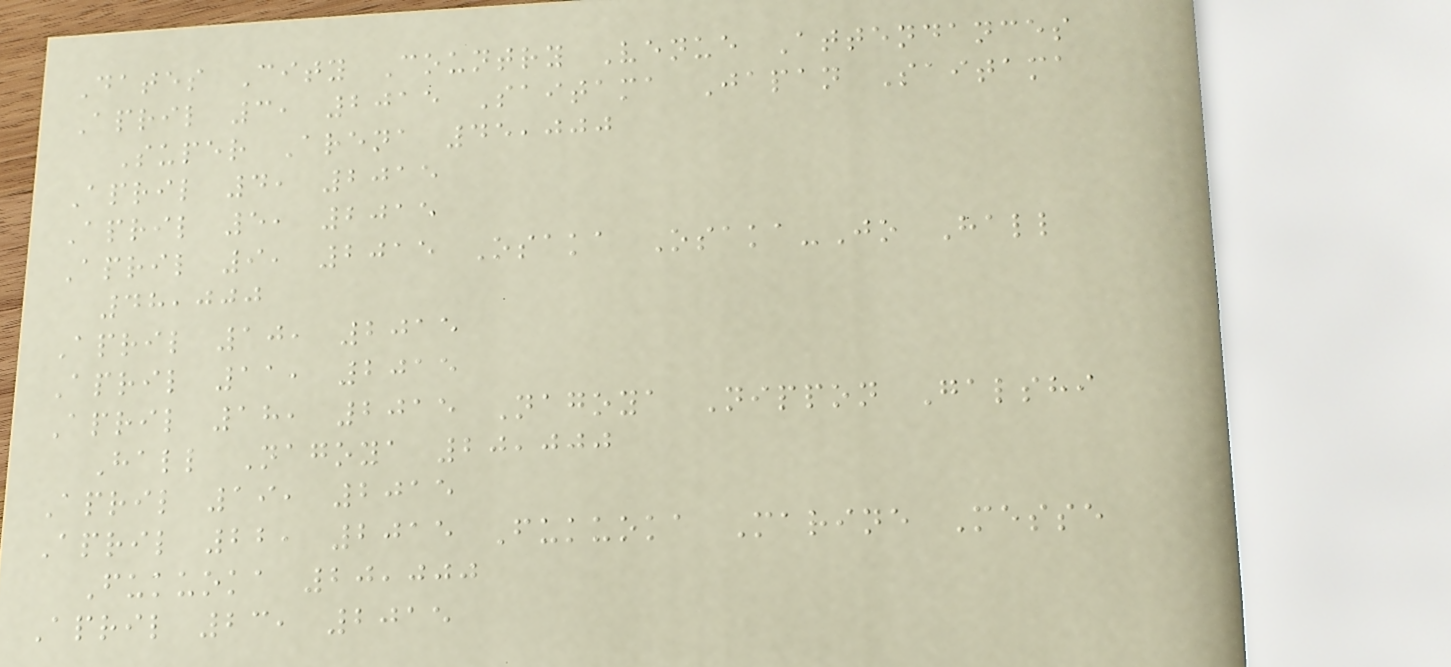Dates City Country Venue Attendances
April 3, 2015 Saitama Japan Saitama
Super Arena 45,000
April 4, 2015
April 5, 2015
April 9, 2015 Osaka Osaka-Jo Hall
48,000
April 10, 2015
April 11, 2015
April 18, 2015 Nagoya Nippon Galshi
Hall Nagoya 20,000
April 19, 2015
April 22, 2015 Fukuoka Marine Messe
Fukuoka 20,000
April 23, 2015
